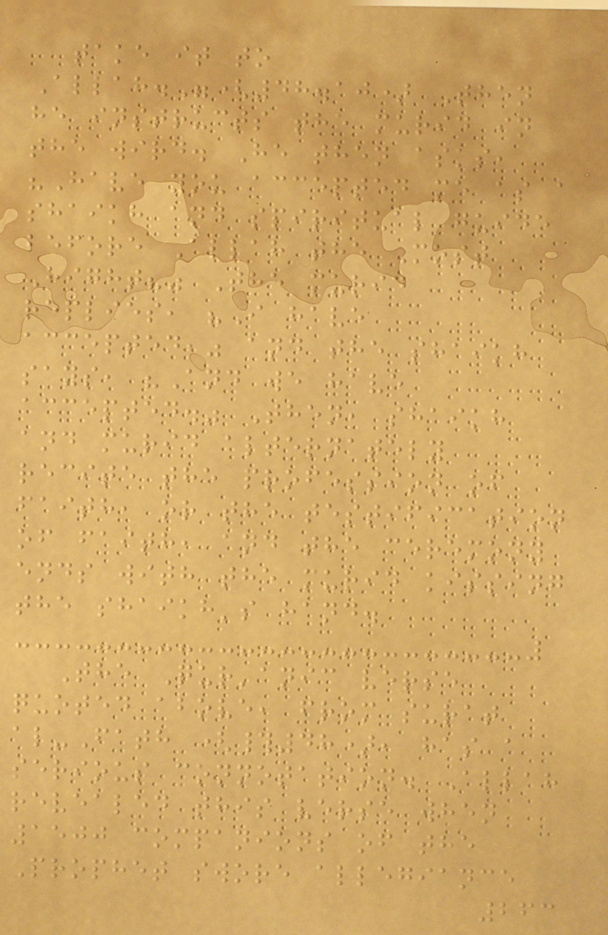take it to
Allah."(48.10) Then
he instructs the murid in
the wird. He then asks,
"Have you accepted me as a
shaikh and spiritual guide
before Allah the Most
Hight?" The murid
replies, "I have
accepted," and the shaikh
says, "And we have
accepted." Then, shaikh
and murid alternately
recite the profession of
faith, or the testification
of faith, and the ceremony
ends with the murid kissing
the shaikh's hand.
The Qur'anic verse
quoted above, from surat
al-Fath (#48), has a
serious connotation. Allah
revealed this verse when
1500 companions of the
Prophet swore allegiance
263
